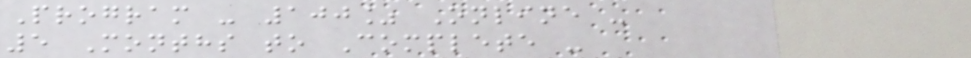Program - 100% Online -
5 Months to Complete -
